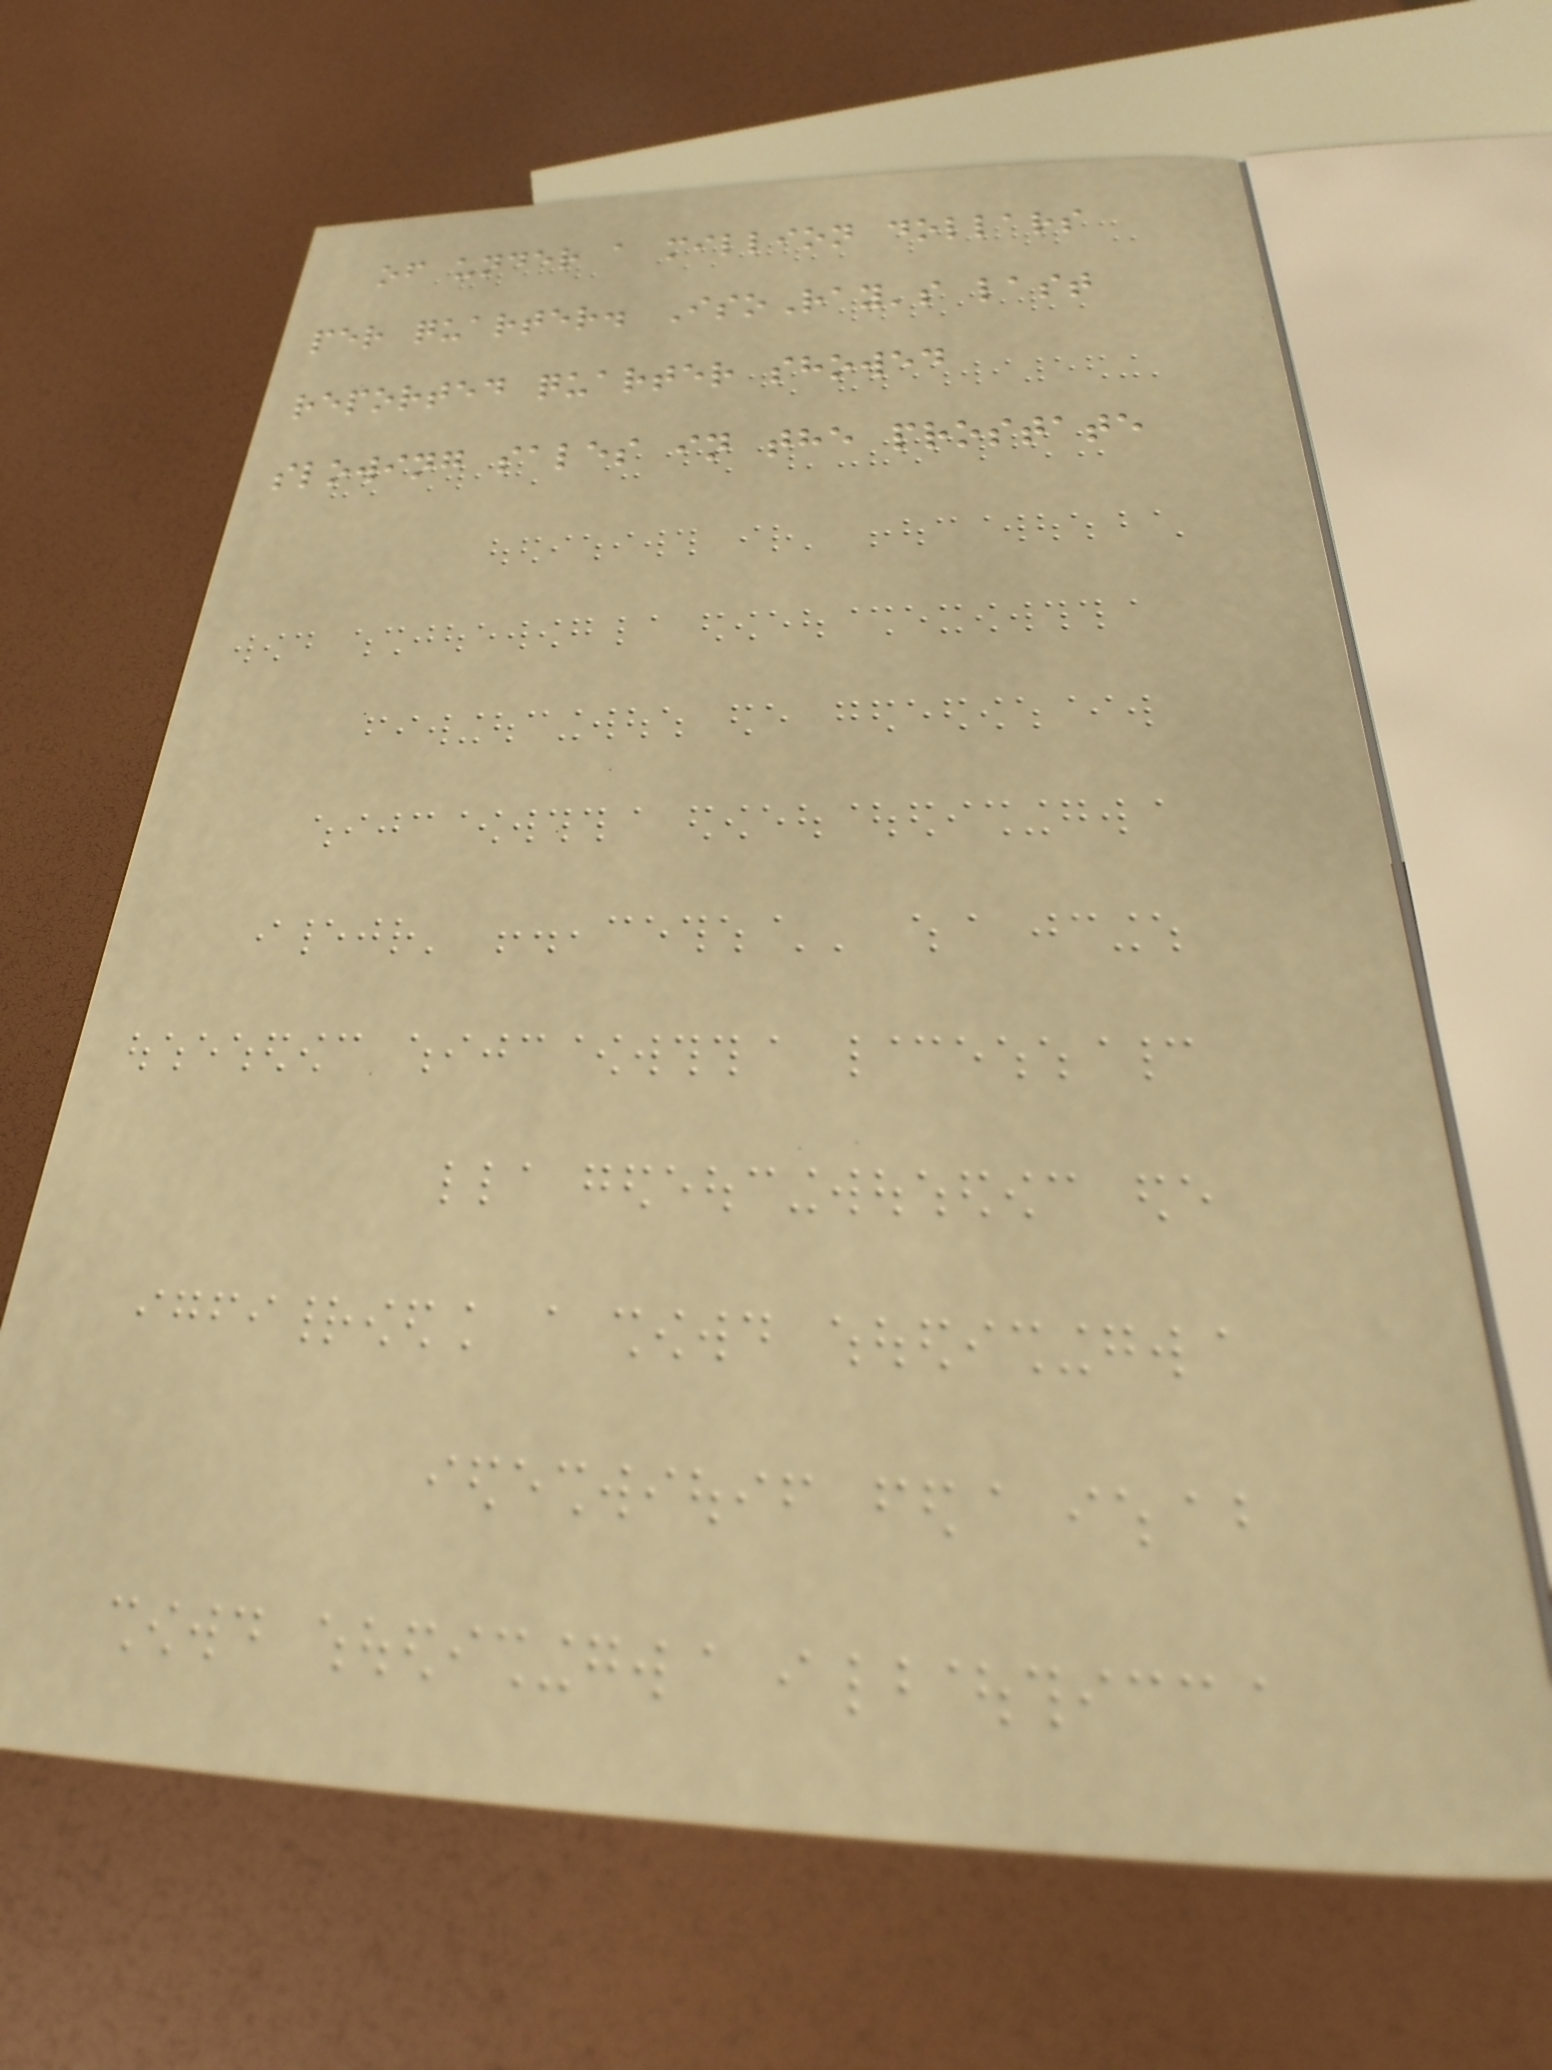of under a million dollars
per quarter. IsoRay's last
reported quarter showed
slowing sales in the prostate
